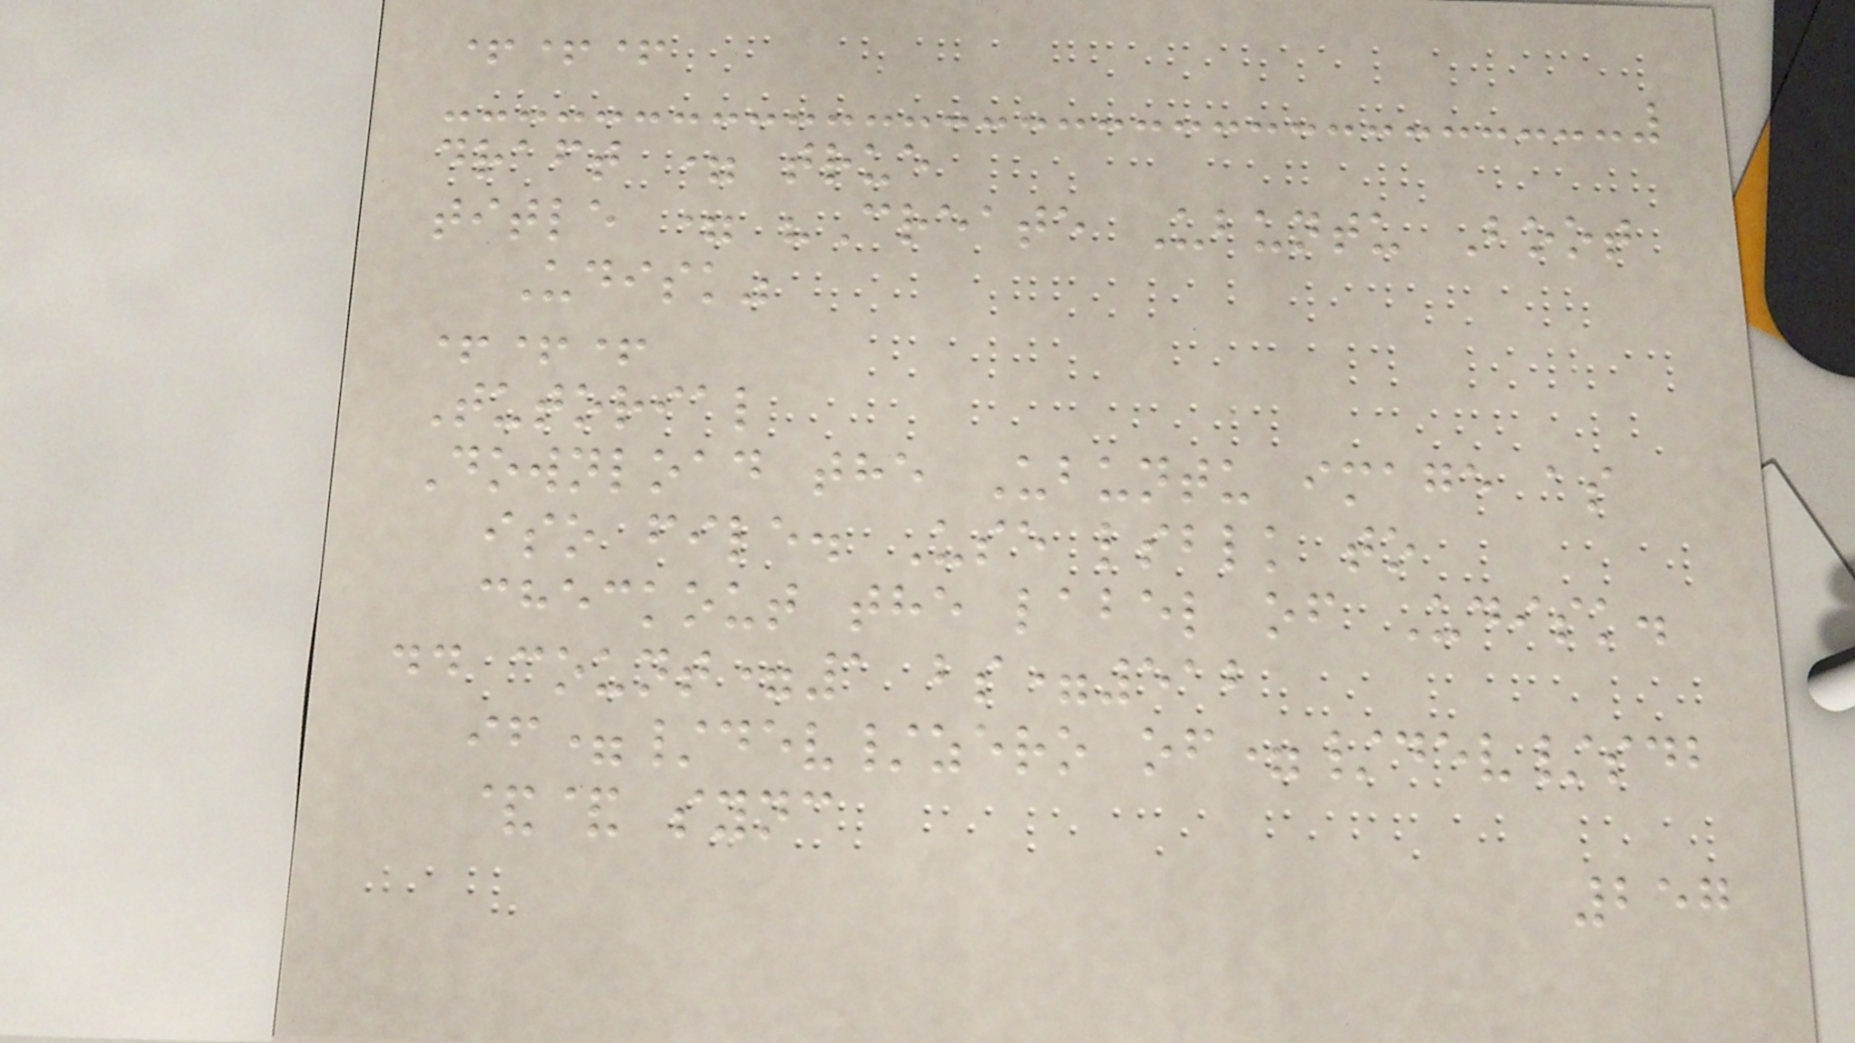+++
draft = true
title = "Create Ubuntu Boot
Udisk"
+++
Tutorial
Download the Ubuntu image as
iso file. Use lsblk to
checkout the label of Udisk.
dd count=1 bs=512
if=/dev/zero of=/dev/sdb
&& sync
257
